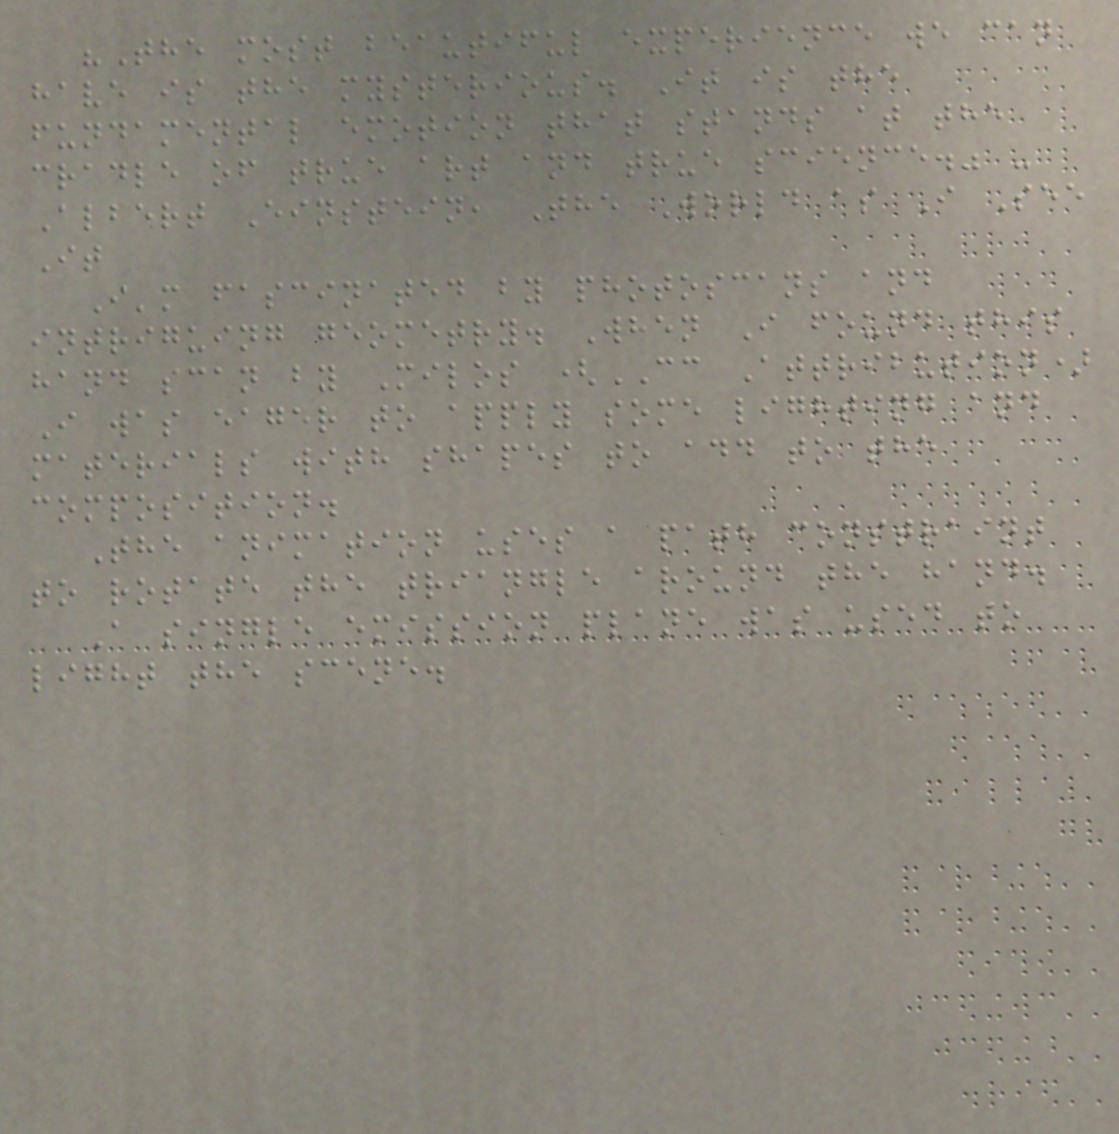"The most beautiful experience we can
have is the mysterious. It is the
fundamental emotion that stands at the
cradle of true art and true science." -
Albert Einstein, The World as I See
It
I'm fascinated by photoscans and
intriguing geometry. When I found this
hand scan by Milos (CC Attribution)
I was eager to apply some lighting and
materials with shapes to add to the
composition.
The animation uses a path constraint
to rotate the triangle around the hand.
A single emission plane was used to
light the scene.
